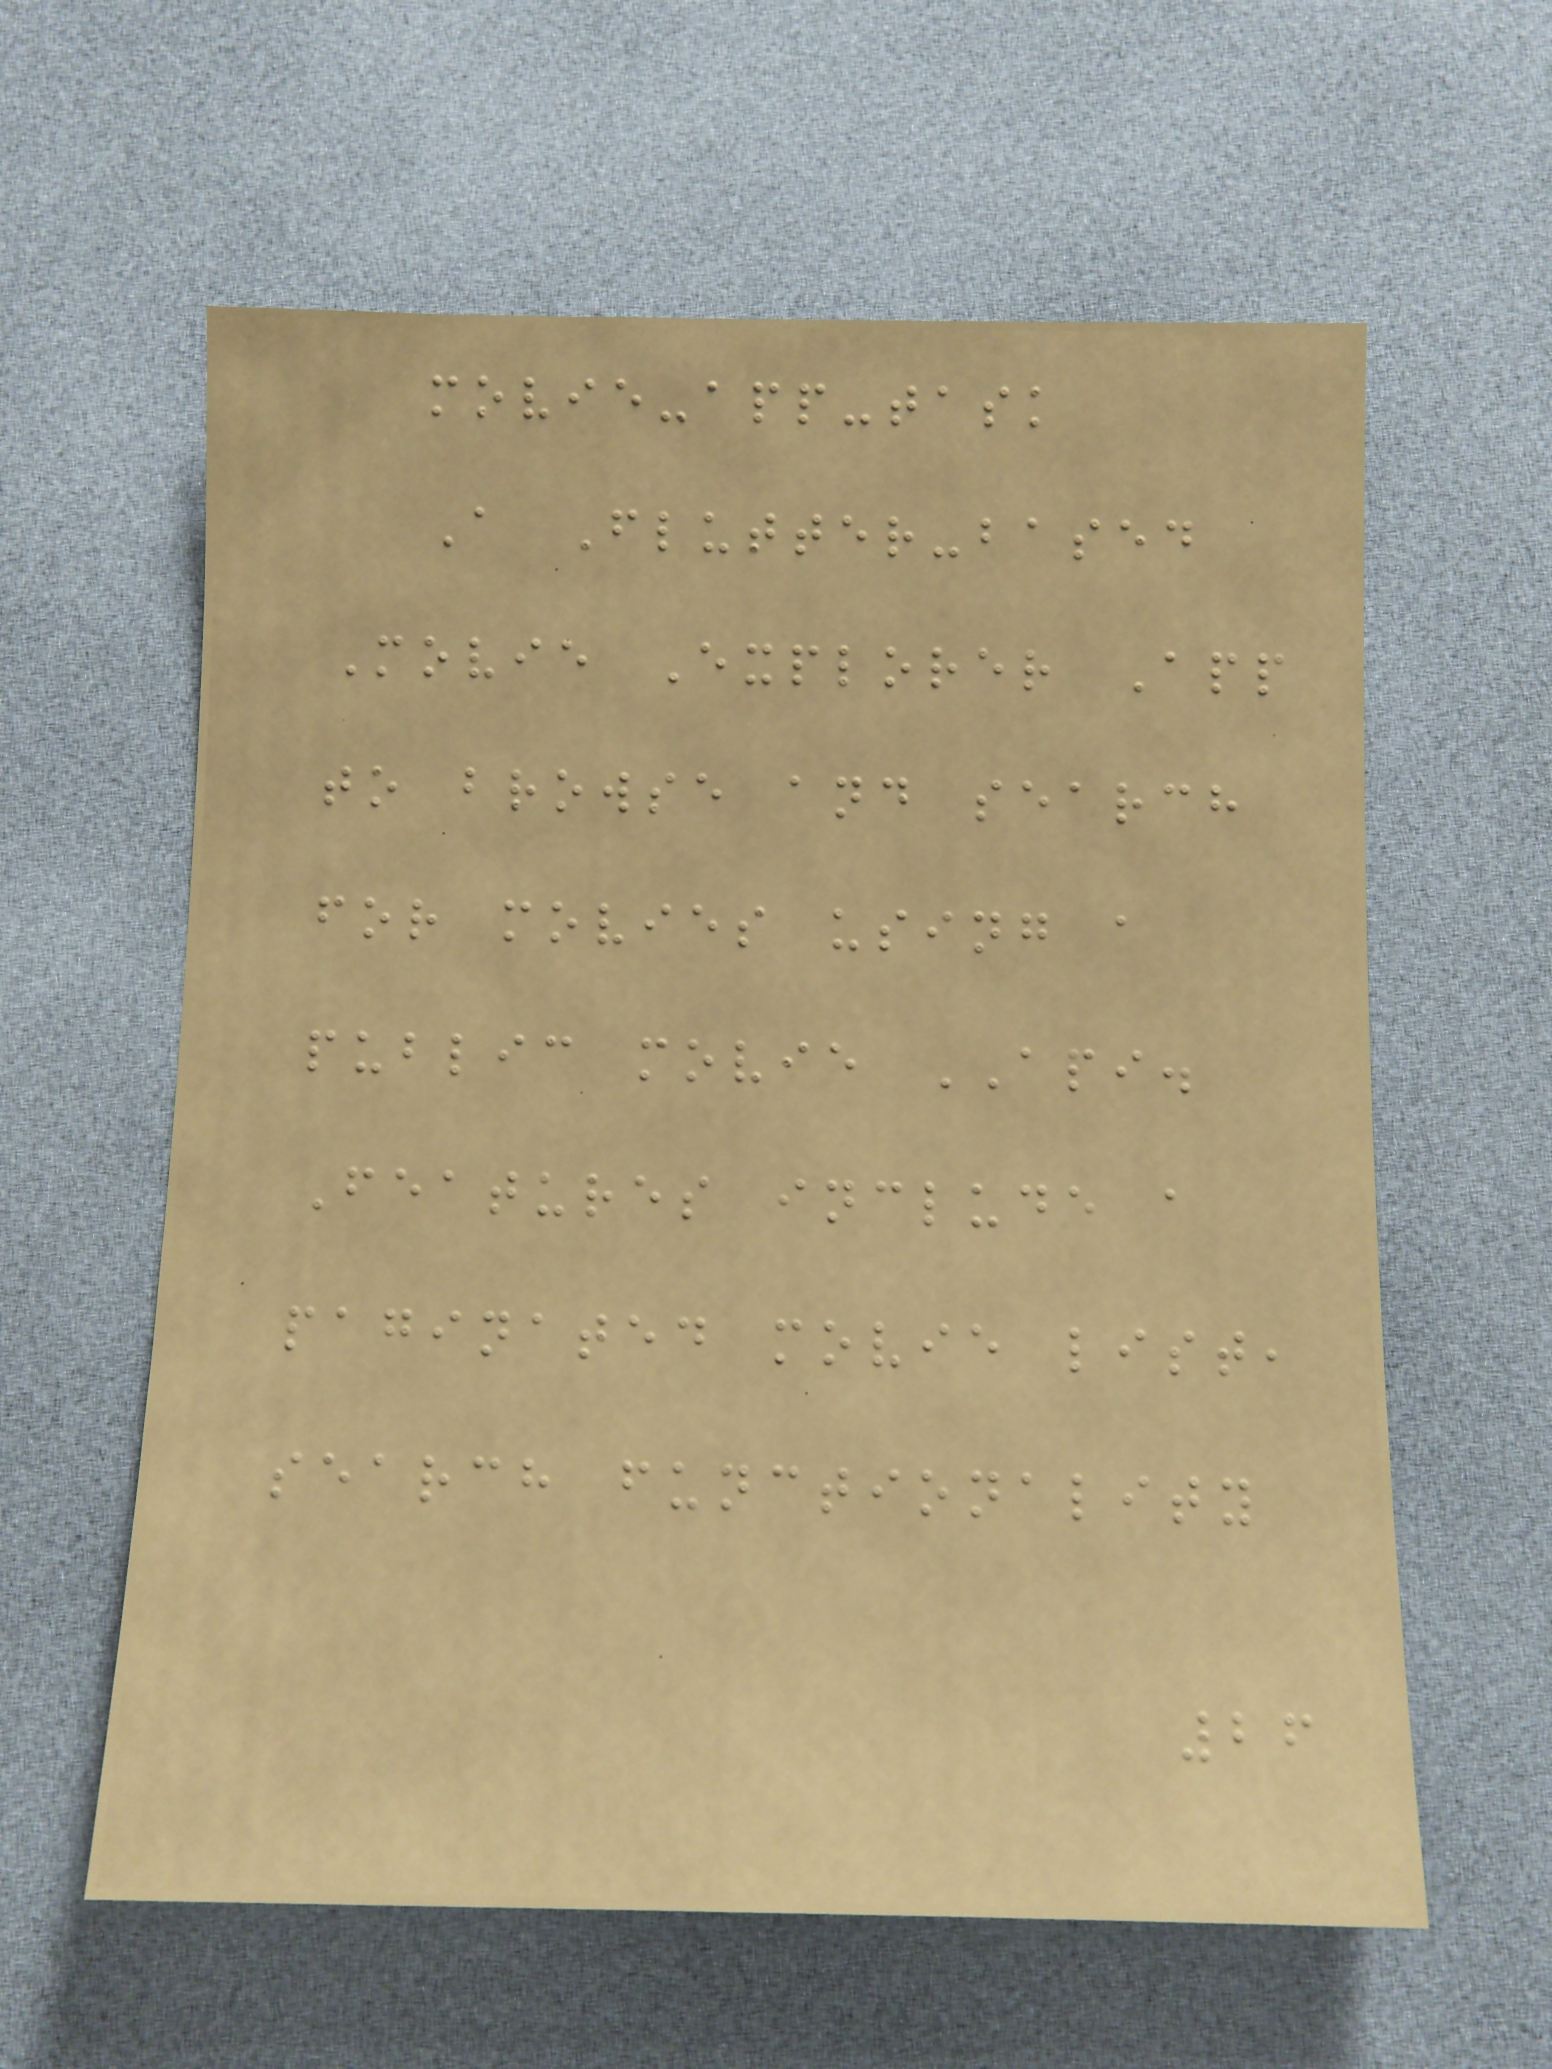movie-app-task
A Flutter-based
Movie Explorer App
to browse and search
for movies using a
public movie API.
Features include a
paginated movie list,
search functionality
26
